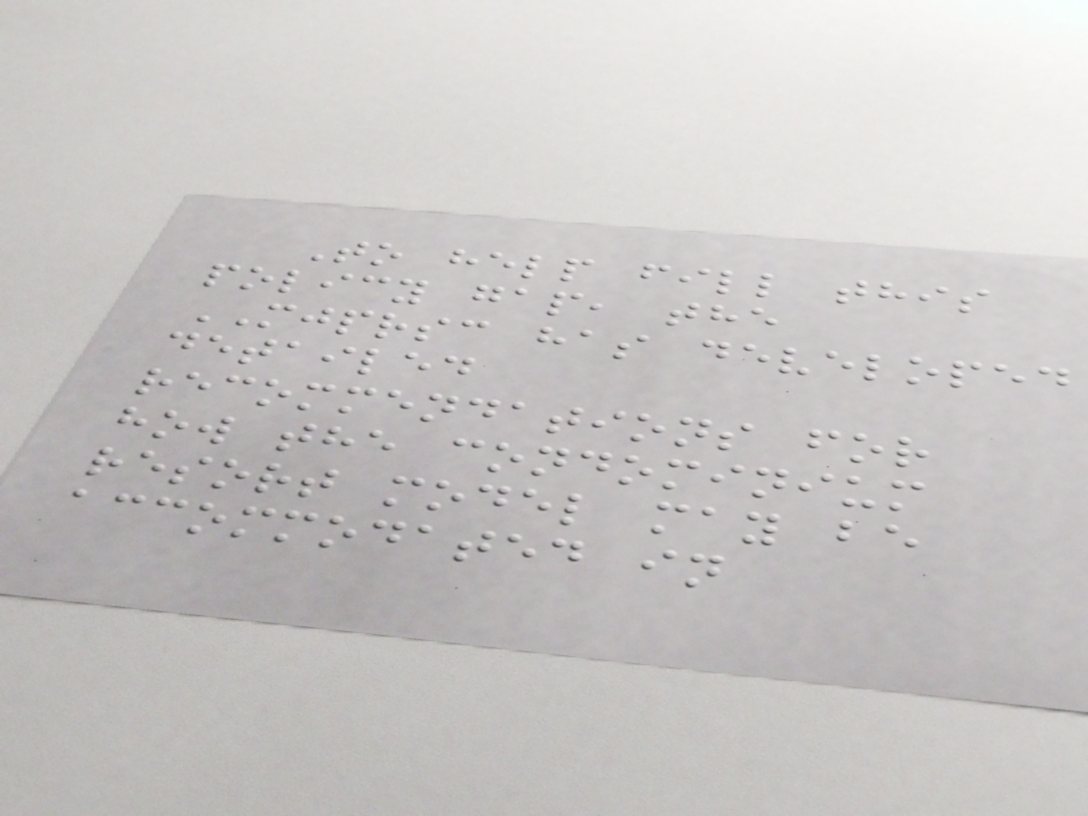To help fill this
policy gap, the
MJPRSC has developed
detailed
recommendations for
how the condominium
resort model may be
accommodated in
